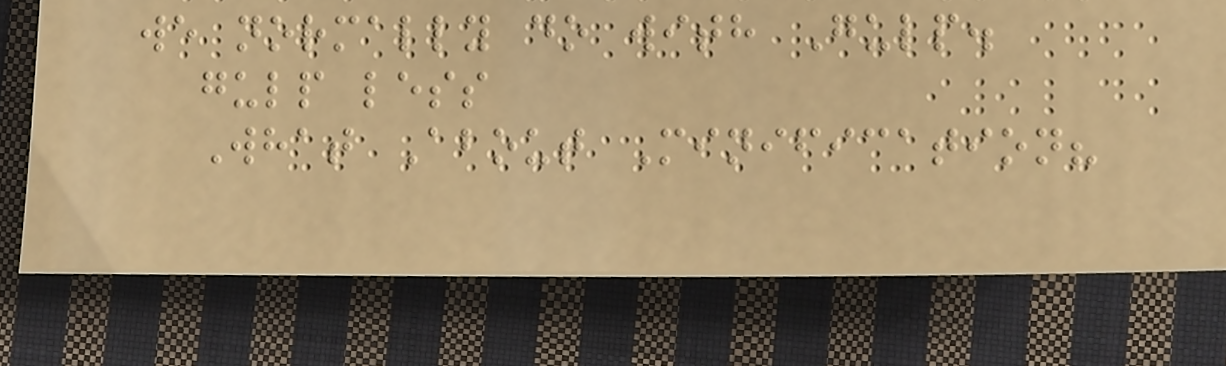we normally do with Gulp.
gulp less
What About Minification?
